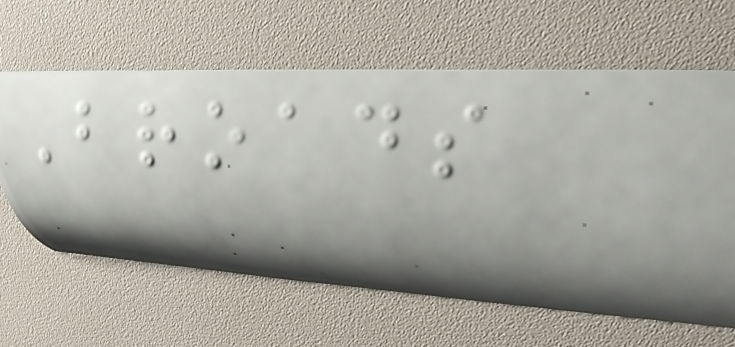Broads
